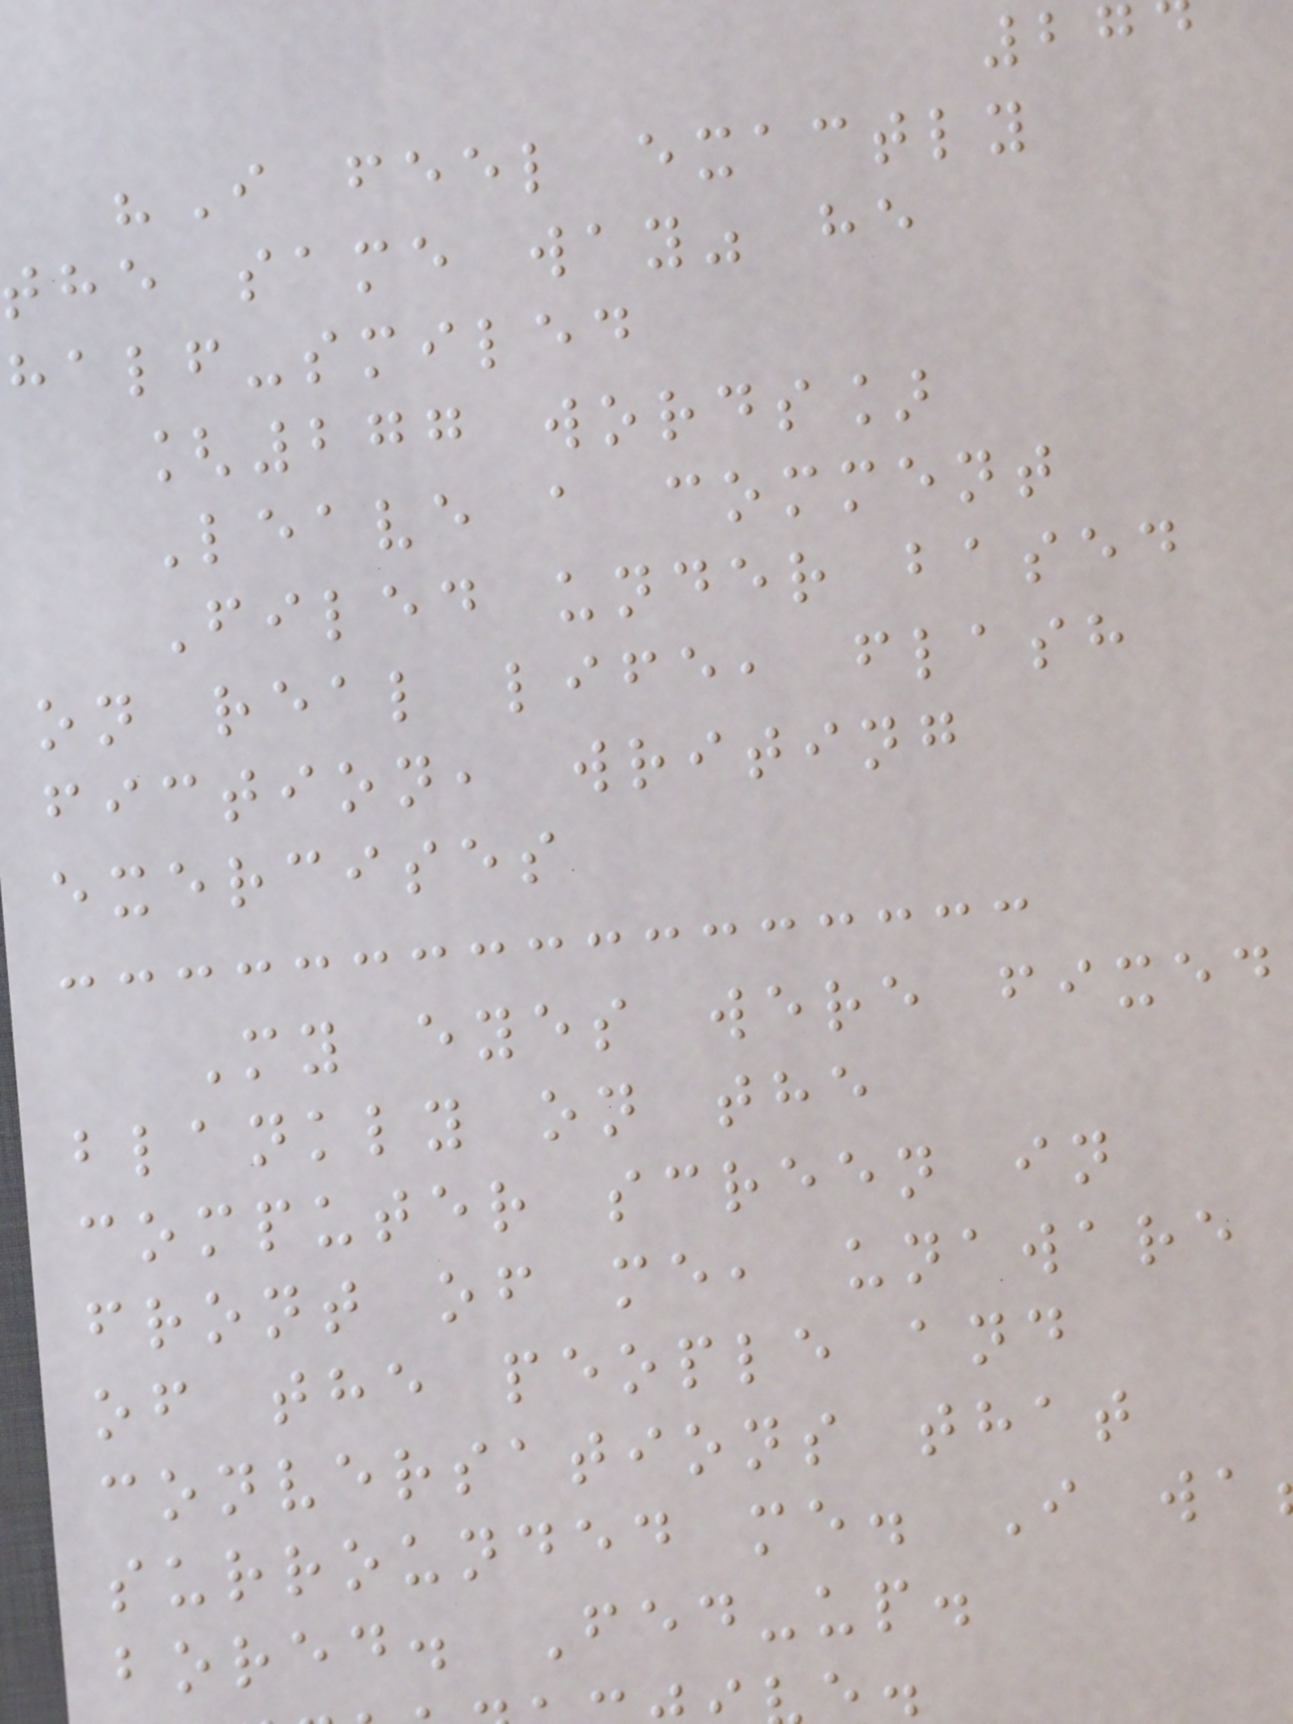"I feel exactly
the same way" he
half-smiled
[277 words]
Leave a comment
Filed under based
on real life, flash
fiction, writing
exercises
My eyes were fixed
blankly on the
computer screen in
front of me, unaware
of the people and
conversations that
surrounded me. I wa
bored. Fed-up.
